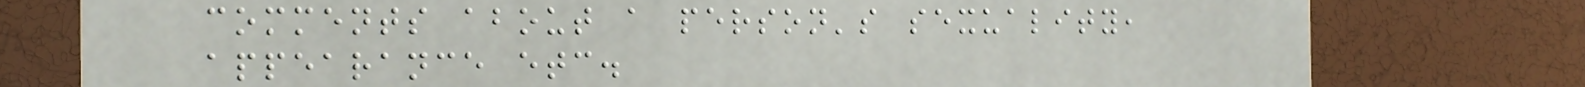comments about a person's sexuality,
appearance etc.
